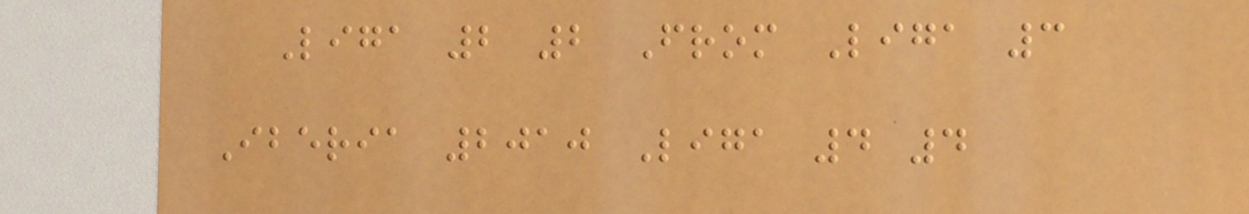Liga 2 2 From Liga 3
Iberia 2010 Liga 4 4
